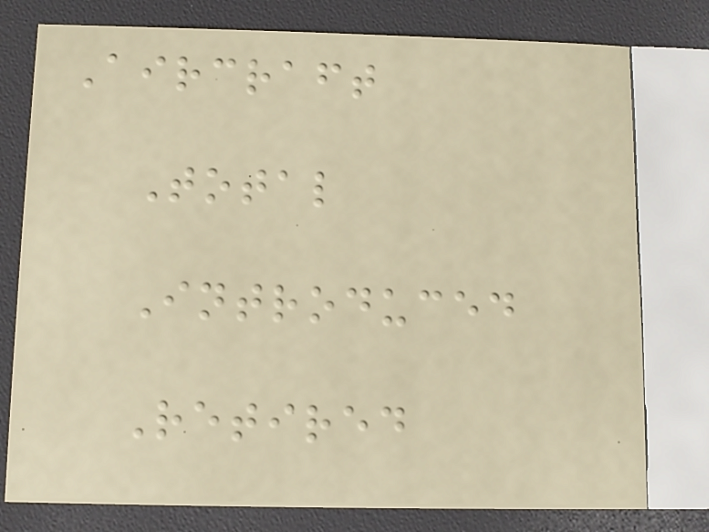Aircraft
Total
Introduced
Retired
